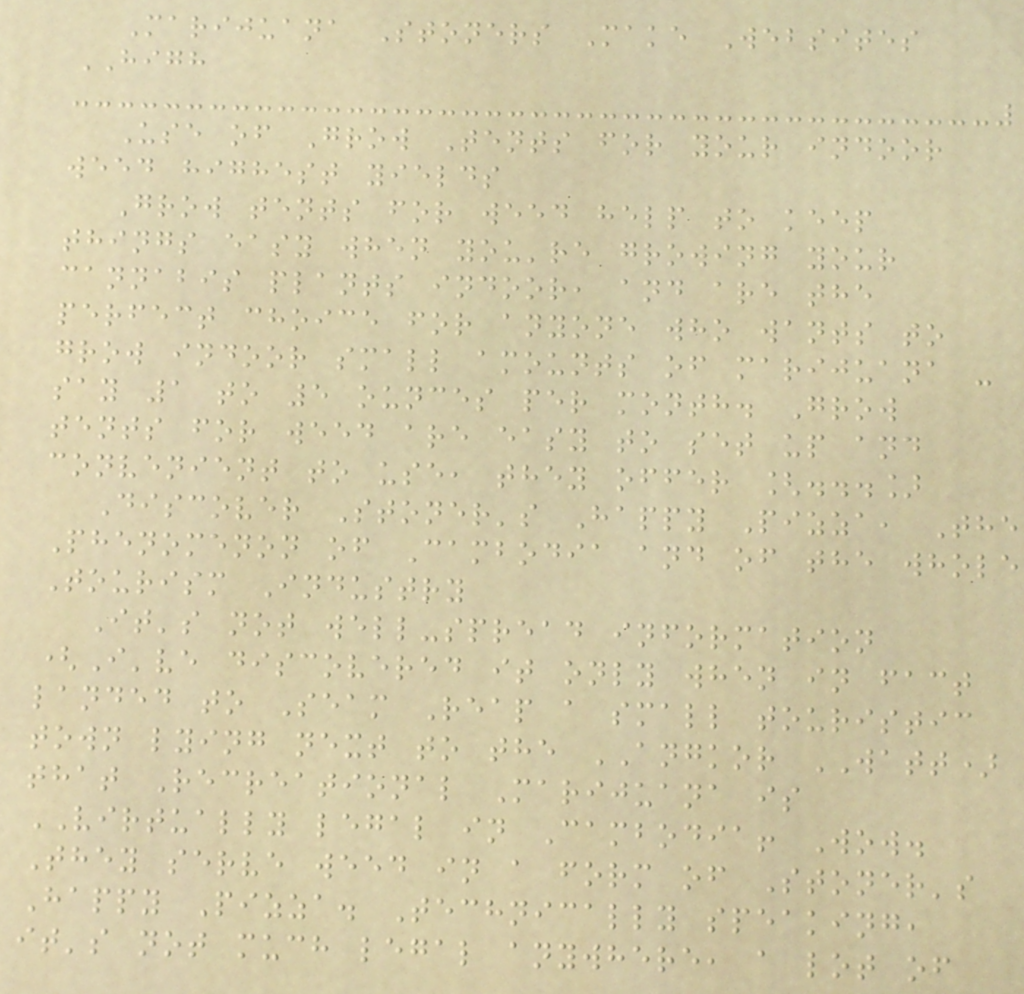Marijuana Stoners Make Websites
HIGH
Use of Grow Tents for your indoor
weed highest yields
Grow tents for weed help to keep
things easy when you're growing your
cannabis plants indoor, and are the
perfect choice for anyone who wants to
grow indoor small amounts of marijuana -
say 1 to 5 ounces per month. Grow
tents for weed are easy to set up and
convenient to use, they offer [...]
Discover Stoner's Happy Pizza, The
Phenomenon of Cambodia and of the whole
Tourism Industry
It's not well-spread information
(I've discovered it only when in fact
landed to Seam Reap a small touristic
town lying next to the ANGKOR WATT)
that Recreational Marijuana is
VIRTUALLY legal in Cambodia! Wow.
They serve weed in a form of Stoner's
Happy Pizza. Technically speaking,
it's not much legal anywhere, a lot of
